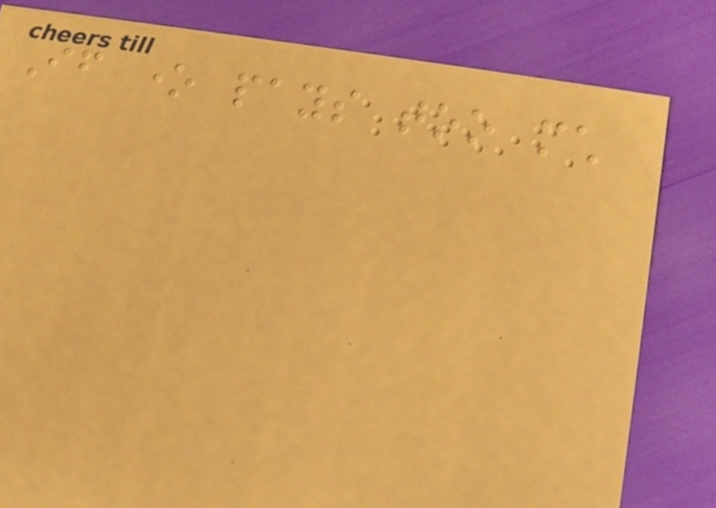If one pays too much
